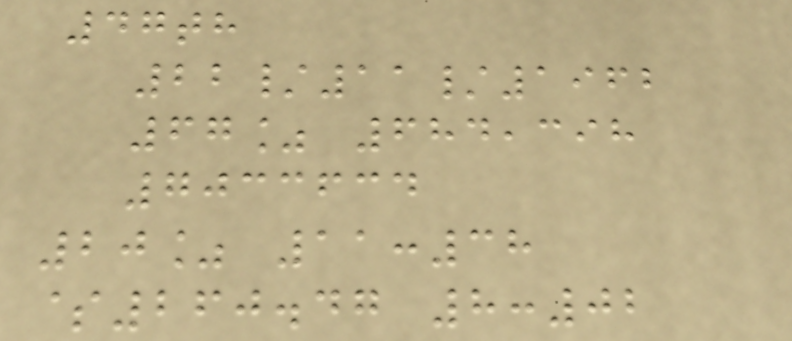47th
22/11/1962
67% 684,398
7033634
20% 11:38
$260.47 8:02
